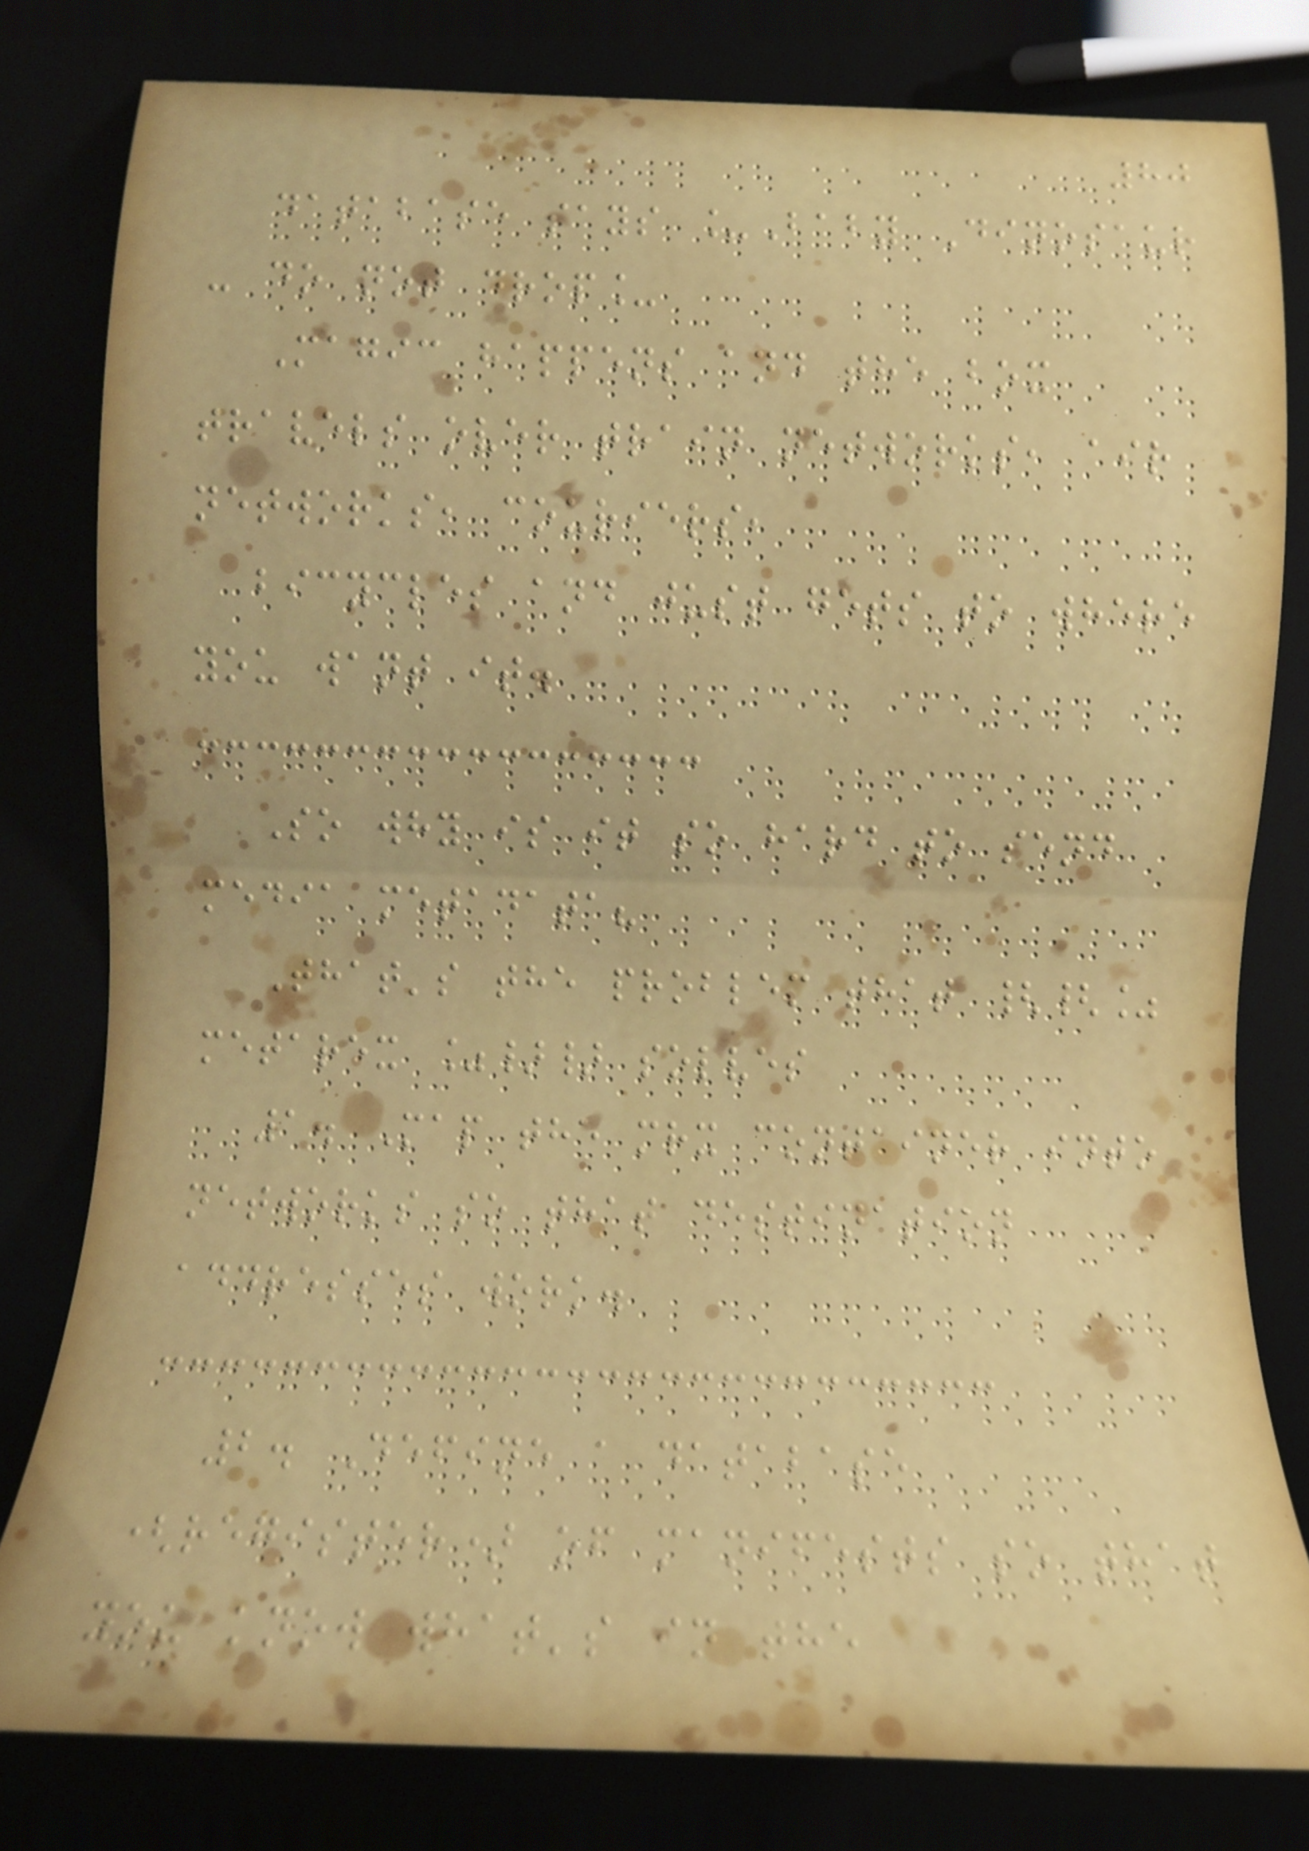80
database says _Baby Dinosaur
- do not drop_
Magic happens and the box
travels over train networks, air
networks, couriers,
bicycles and just gets to where
you want it.
So why is it so hard to send
media metadata?
That's the problem that {{%
metarex %}} solves
1. Map the mrx container into
networks so that destination
addresses work.
2. Define a database
(register) of manifests so that
you know what's in the
